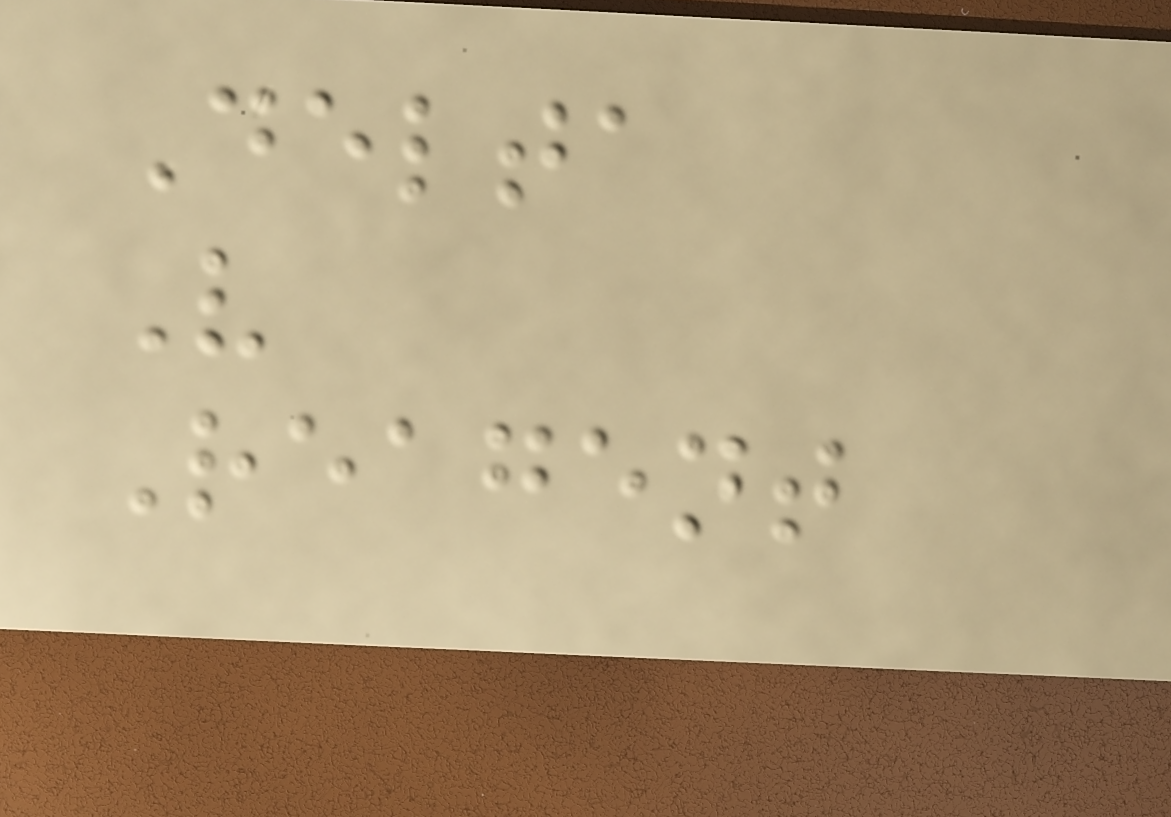Delta
V
Reagent
